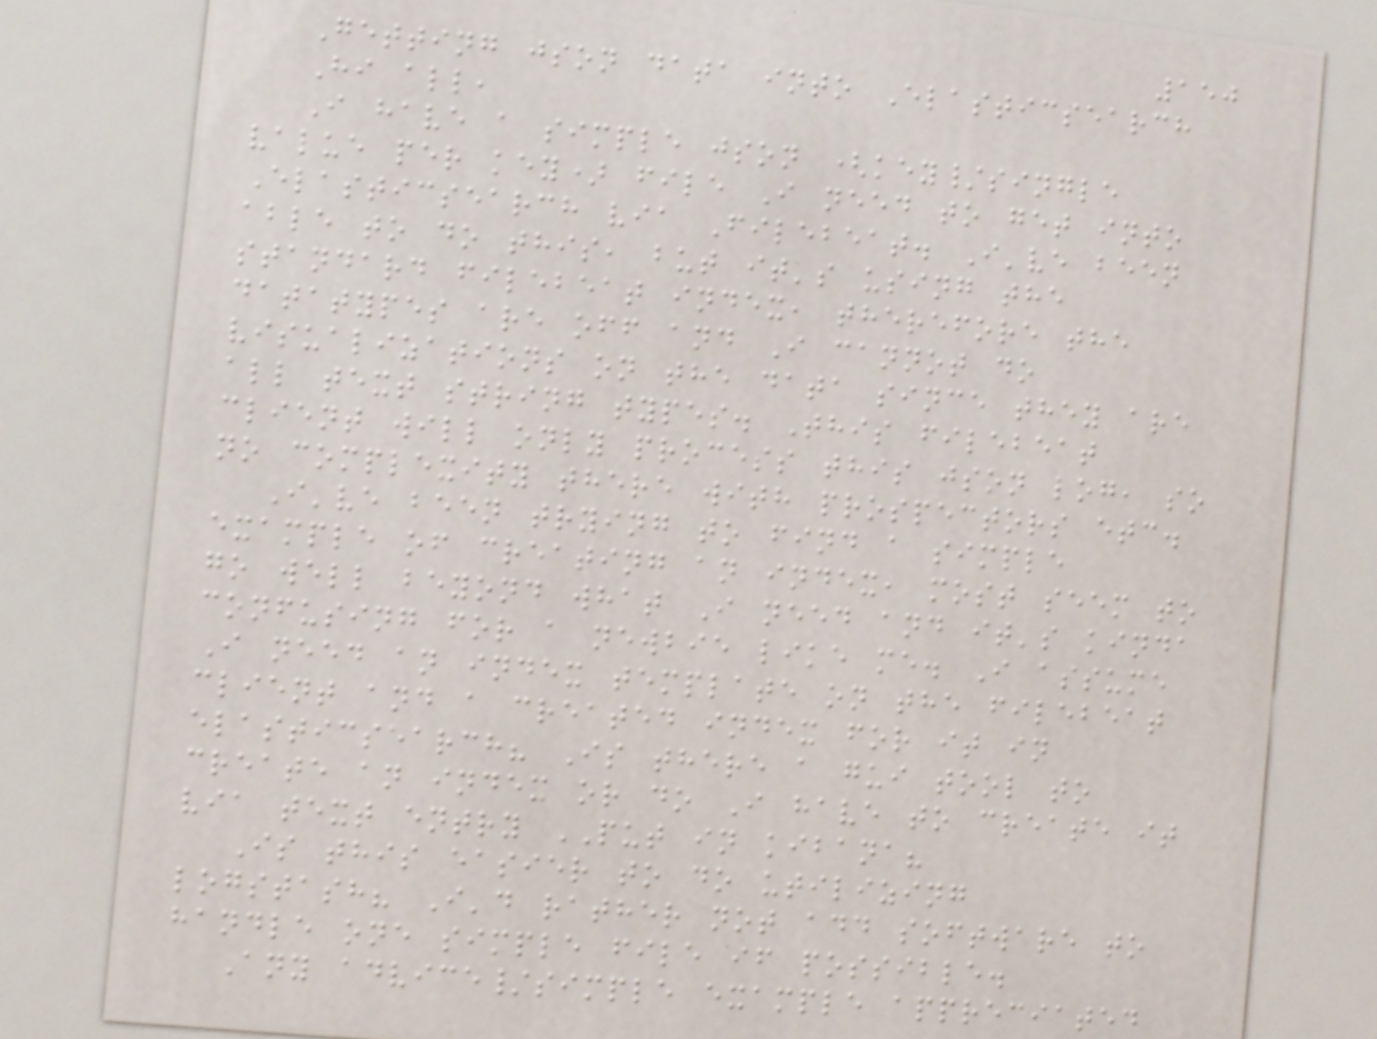150
Getting json data into Elasticsearch
Hi all,
I have a simple json (key/single
value per key) file I need to get into
Elasticsearch via Filebeat. I've been
able to do this, but it's using the
standard filebeat index, therefore the
datatypes are off and I cannot do
visualizations on the data since they are
all text string types. This filebeat
client will only process this json log, so
no complexity there with prospectors etc.
I've been trying to find a simple
example of creating an index, most seem to
go well beyond what I need and it's kinda
confusing for a newbie like me. I assume
I need an index template on the filebeat
client and a created index for it in
elasticsearch? Is there a gui tool to
create an index or do I have to create it
via text entry PUT in kibana?
Is this easier to do utilizing
logstash? I'd rather not add software to
handle one simple file if possible.
Any advice/simple example appreciated
